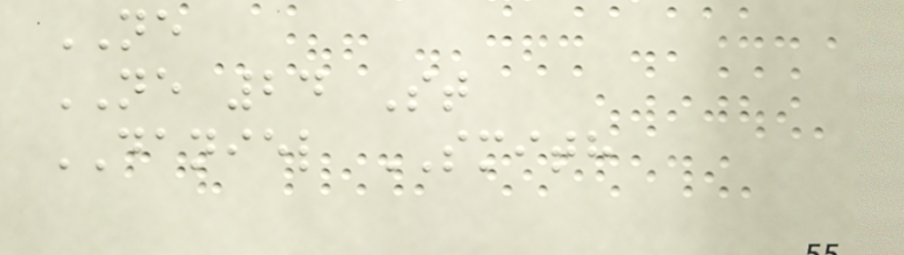NE
NE 24 St
DANIEL SMITH
